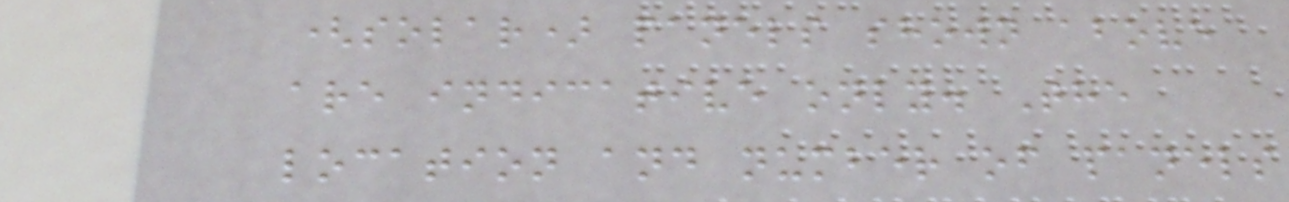(solar) panels shown above
are indicative only. The
location and number of panels
